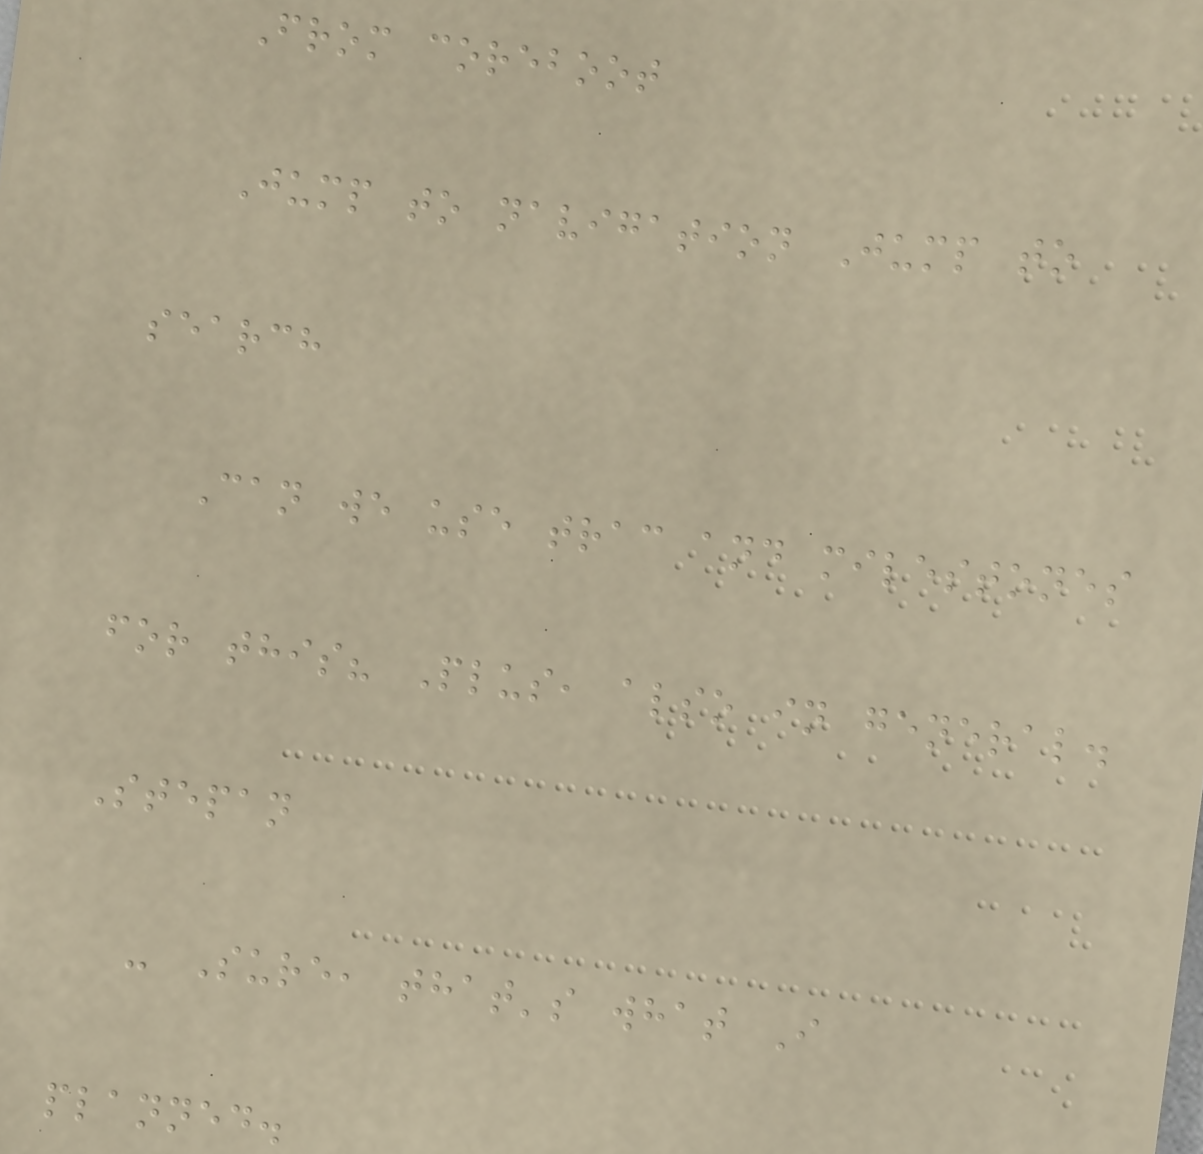From coreboot
Jump to navigation Jump to
search
Can we use trac and milestones
for this? Plus, also in general.
Stepan
- Sure, that's what I
planned.
